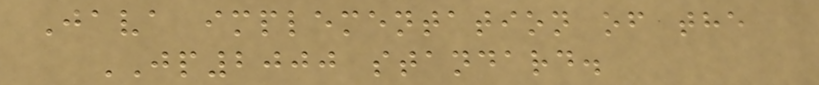Java implementation of the
JP2000 standard.
